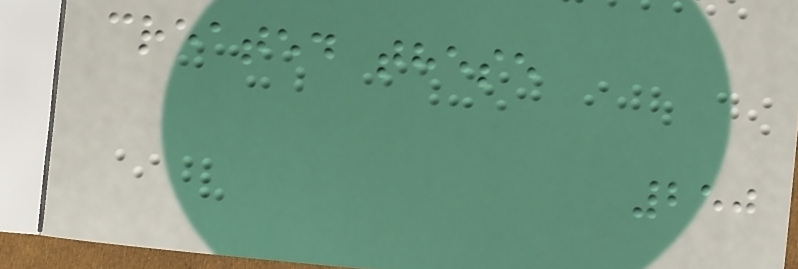created these
250
